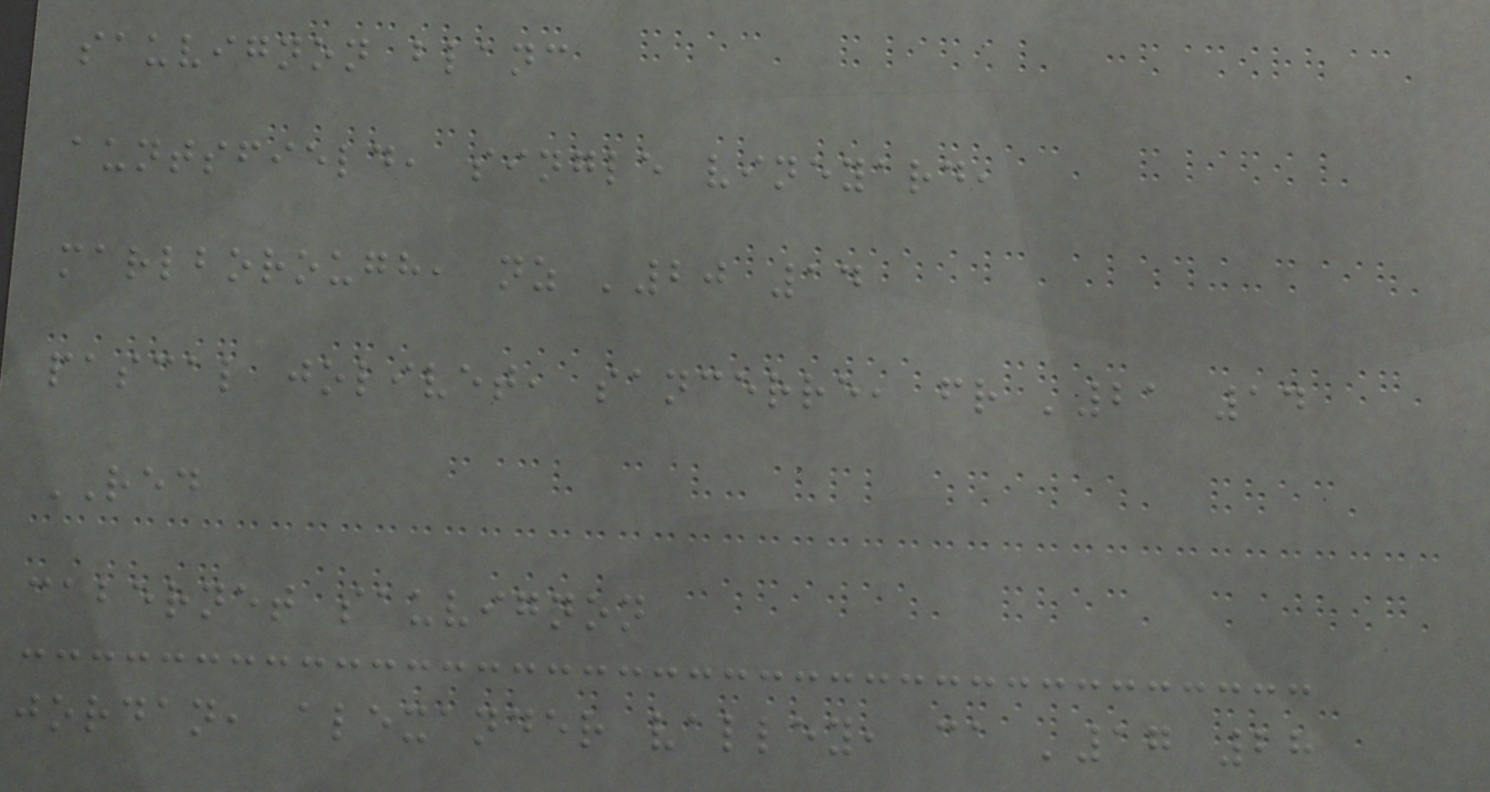sauvignon blanc
auntsfield, single vineyard,
marlborough, nz '20 14
pascal jolivet, sancerre, fr '21 14
RED
cabernet sauvignon
jordan, alexander valley, ca '17 28
